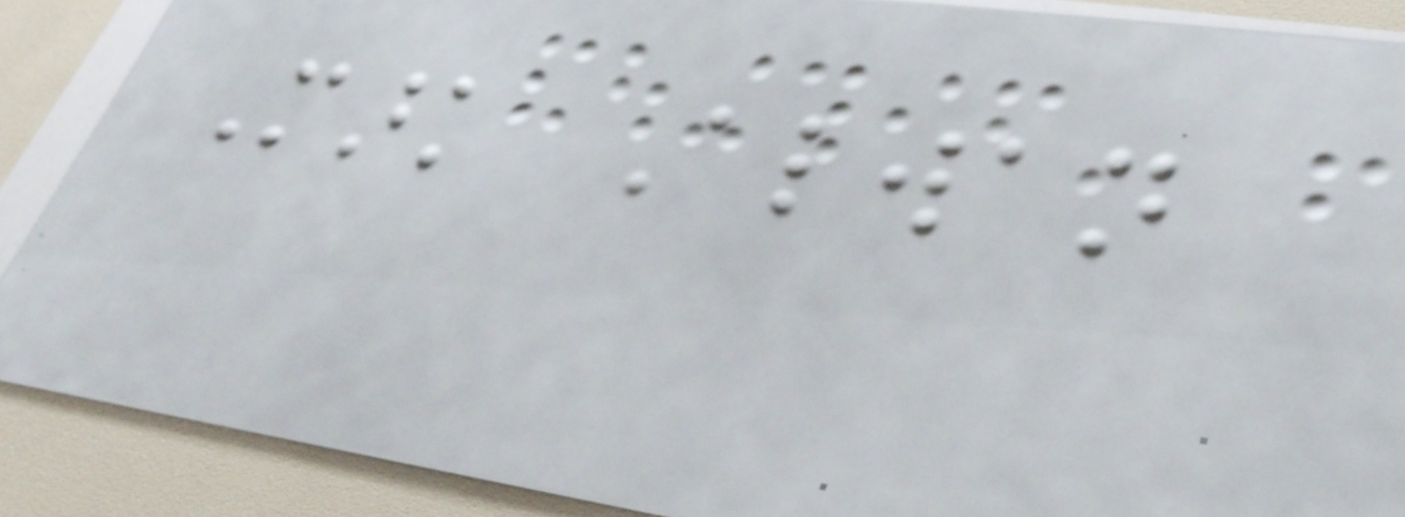Mark Alwan
